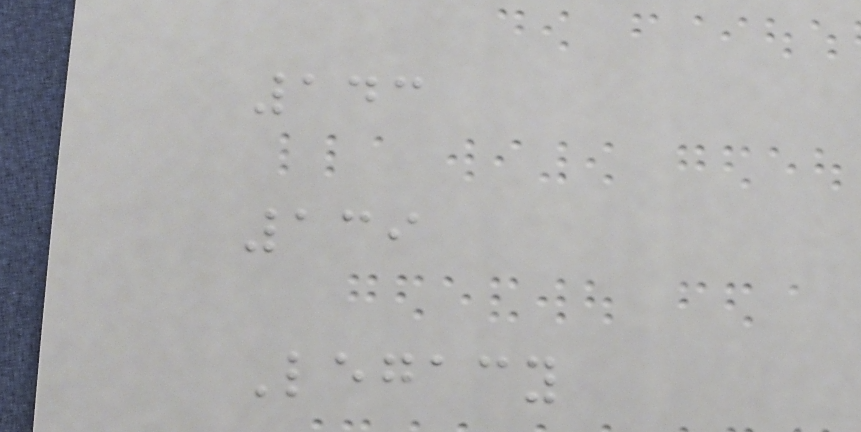143
139
Legacy
